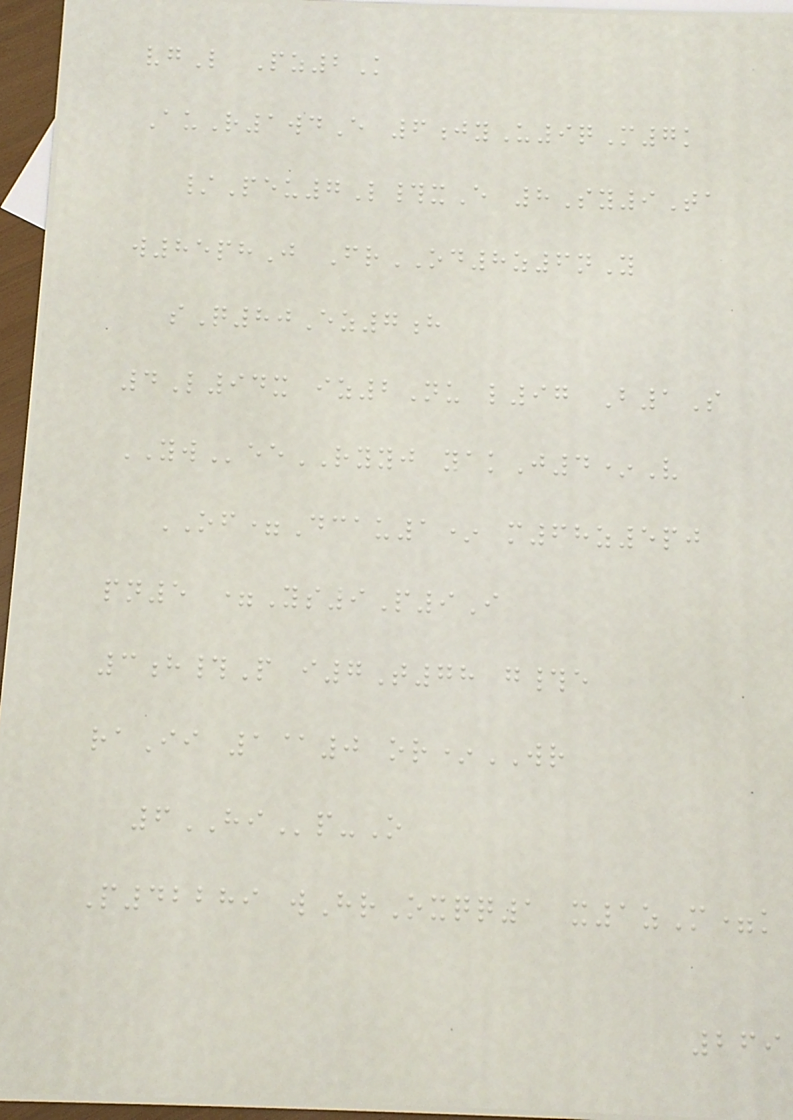vgL Pz2K
AuR1wdE 6jyU9qM7k
/Peu7L#xE 8Sy9Ta
w85phJ FrOD8z6nY
sQ80Ez7h
4L94x iz2Nu l97 B1S
YWeeRYYJ yakJ4*V
OF=Dcau1* m68z5pj
pn5 =Ys9P9I
3h#P i7T78 g#e
raIi 1@0 or*WR
6HIp-O
P42289 wHrOxqq1 x1zM=k
269
